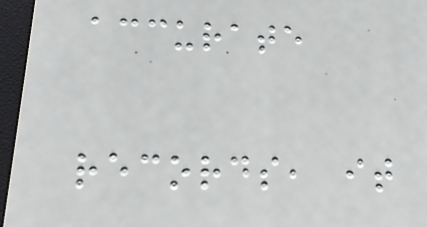accurate
records, it
